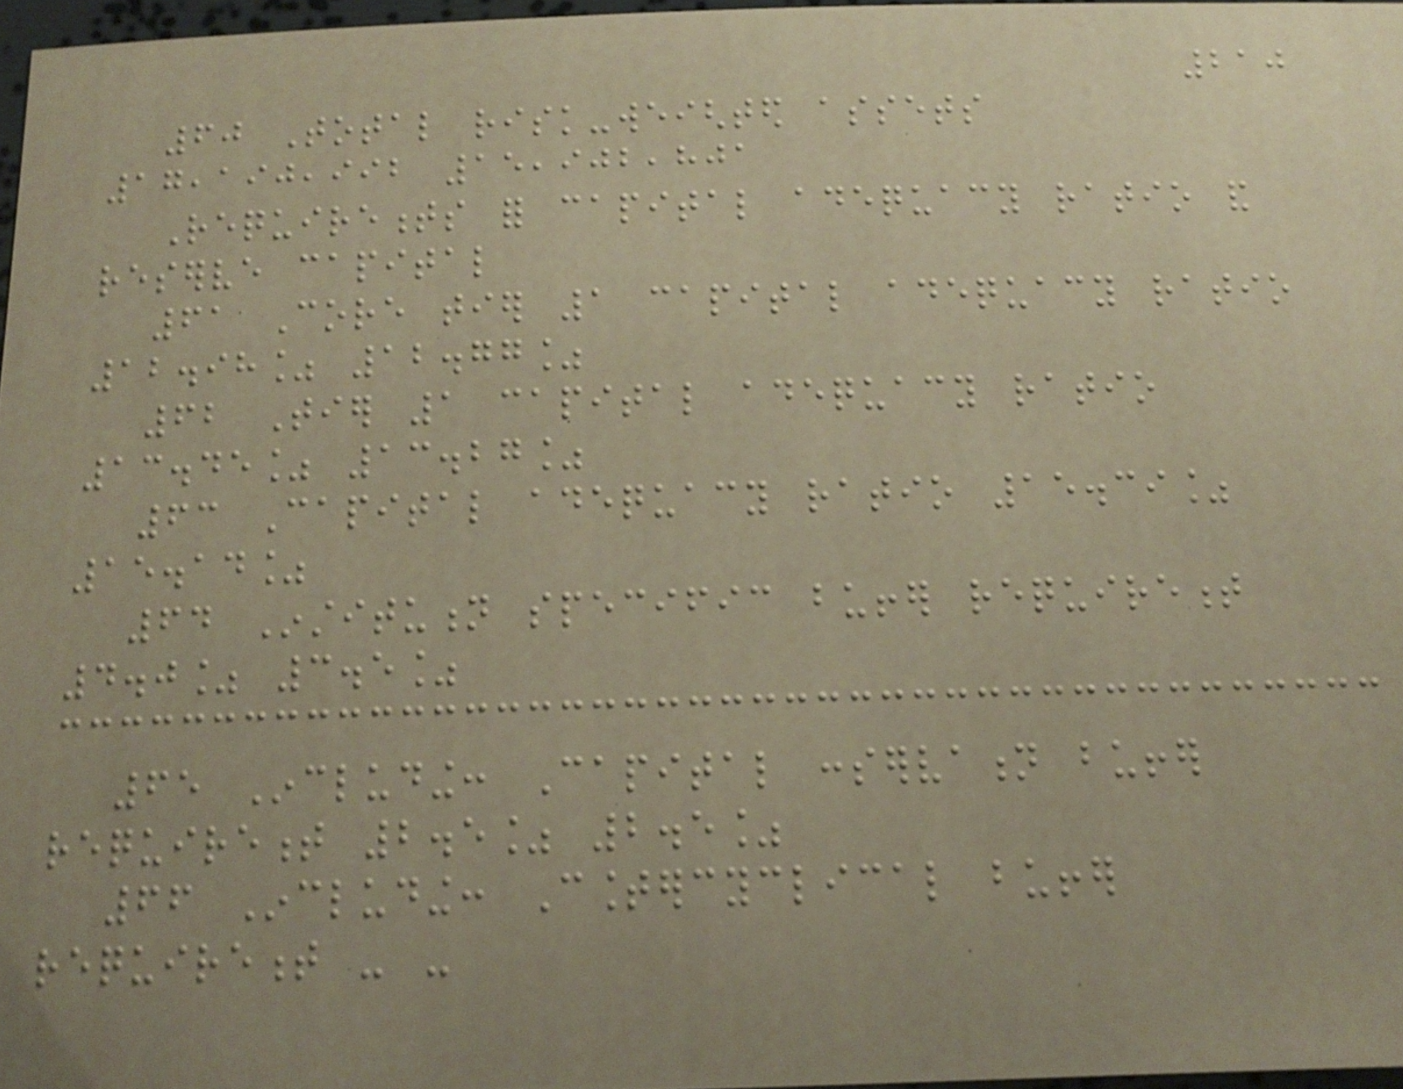210
60 Total risk-weighted assets
17,190,992 15,902,801
Requirements for capital adequacy ratio and
reserve capital
61 Core tier 1 capital adequacy ratio
12.98% 12.77%
62 Tier 1 capital adequacy ratio
13.45% 13.27%
63 Capital adequacy ratio 15.39%
15.14%
64 Institution specific buffer requirement
4.0% 3.5%
65 Including: Capital conservation buffer
requirement 2.5% 2.5%
66 Including: Countercyclical buffer
requirement - -
